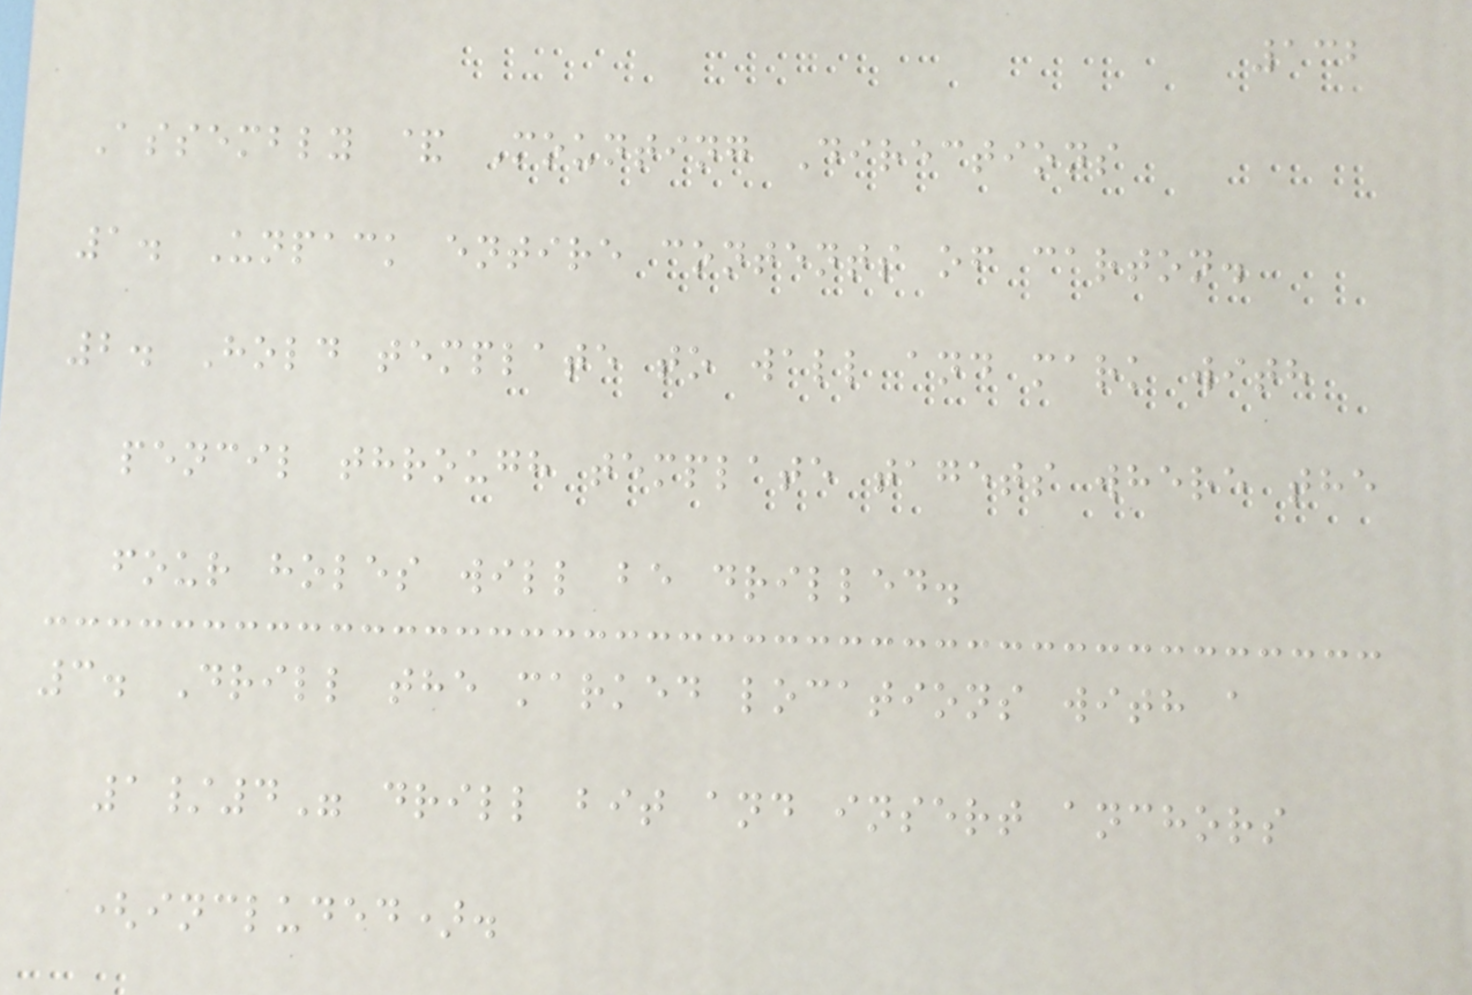132
Assembly & Mounting Directions
1. Unpack entire contents of carton.
2. Hold template to wall and mark with
pencil through template tagets where the
four holes will be drilled.
3. Drill the marked locations with a
1/4" drill bit and insert anchors
(included).
